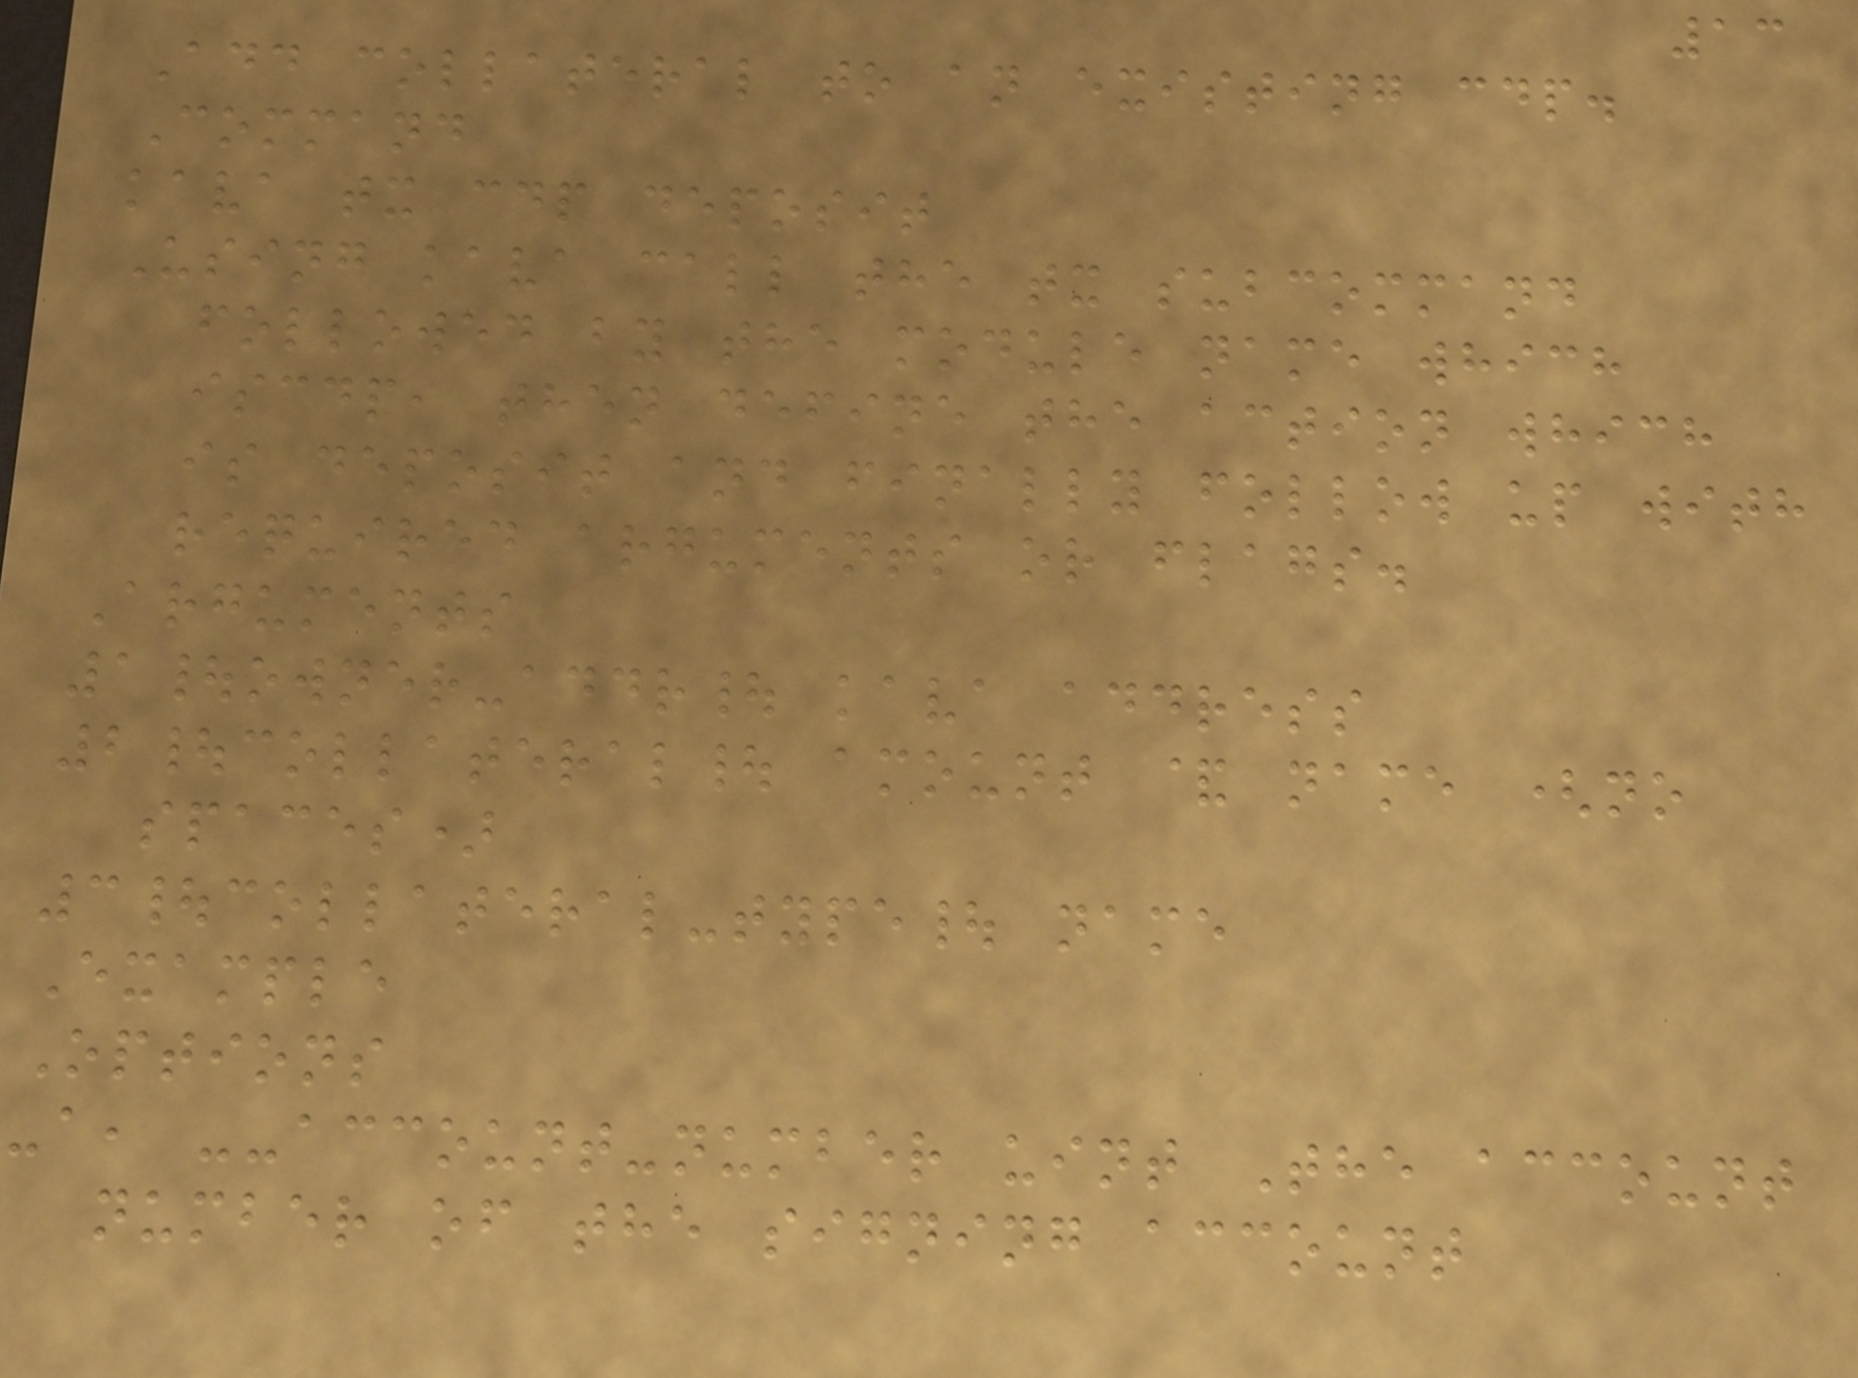13
Add collateral to an existing cdp.
Command
kava tx cdp deposit
Using kava call the tx subcommand
followed by the module name which
iscdp, then define the action which
is deposit and finally follow up with
required arguments or flags.
Arguments
1|owner-addr| kava address
2|collateral| amount & name (no
spaces)
3|collateral-type| name
Example
Options
-a, --account-number uint The account
number of the signing account
